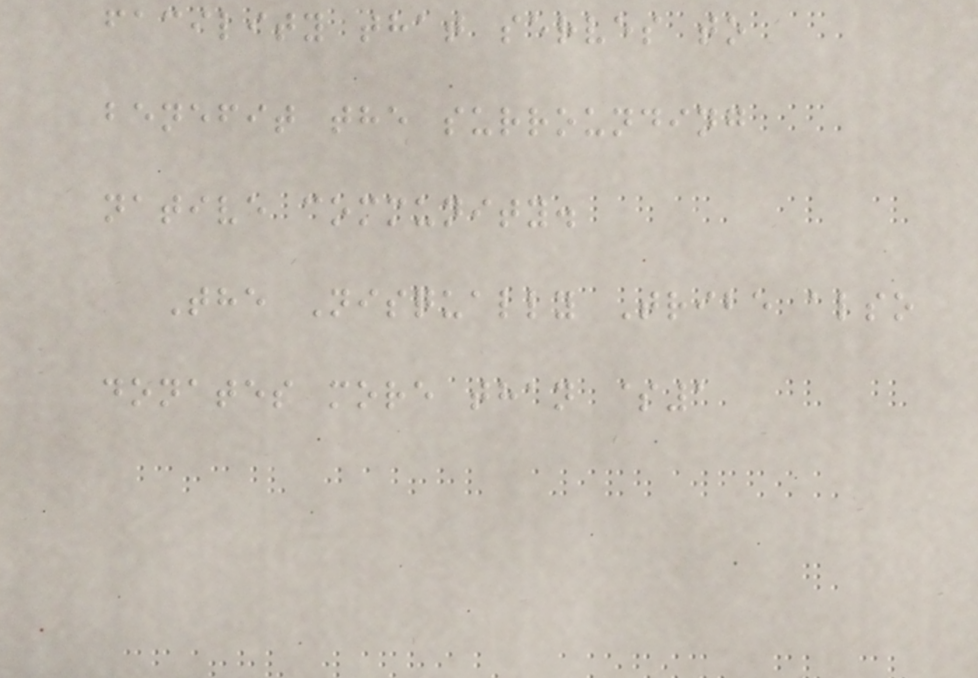facility that serves to
benefit the surrounding
native community.
The Nisqually Tribe also
donates more than $1
